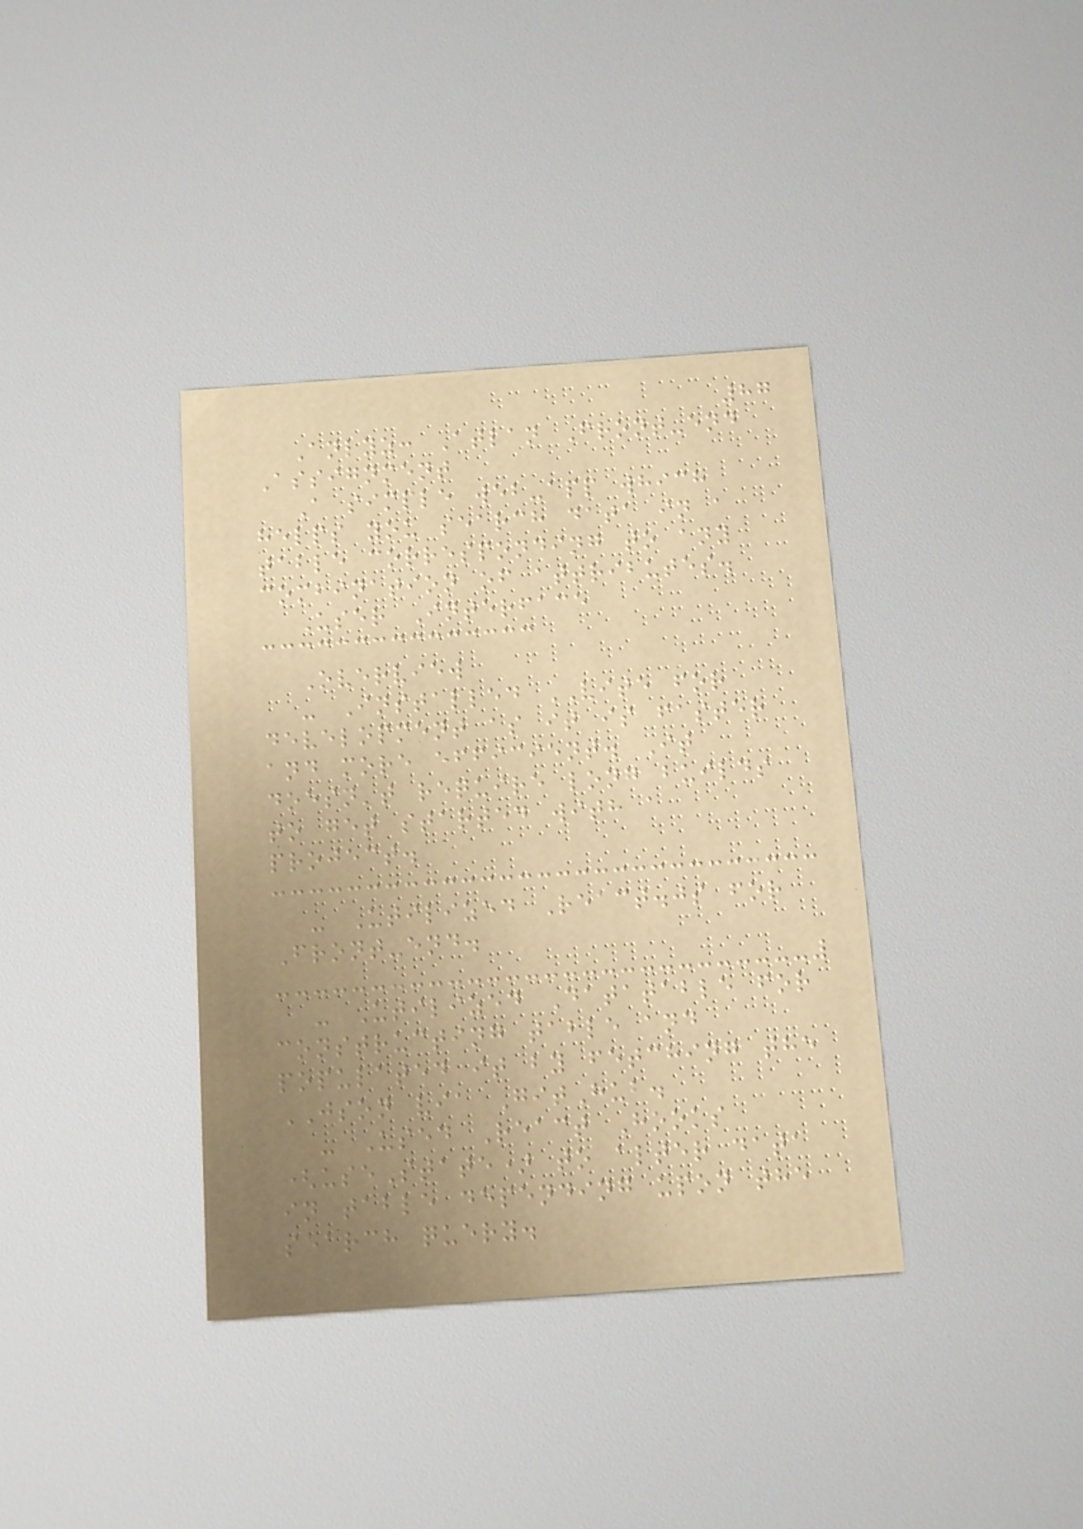87
Anlyz: Atlan Front-end
Assignment
A simple web-app which
helps you search data in a
table corresponding to any
combination of attributes.
User Interface
Overview
- Installed VITE for
development as it is faster
and more efficient. It
doesn't require long builds
to get started with a
project.
- Utilized React.js for
Front-end.
- Utilized Datatable for
constructing table and
populated it by fetching the
JSON via GitHub.
- Used React Hooks
(useState) to alter data
in table depending upon the
search query.
